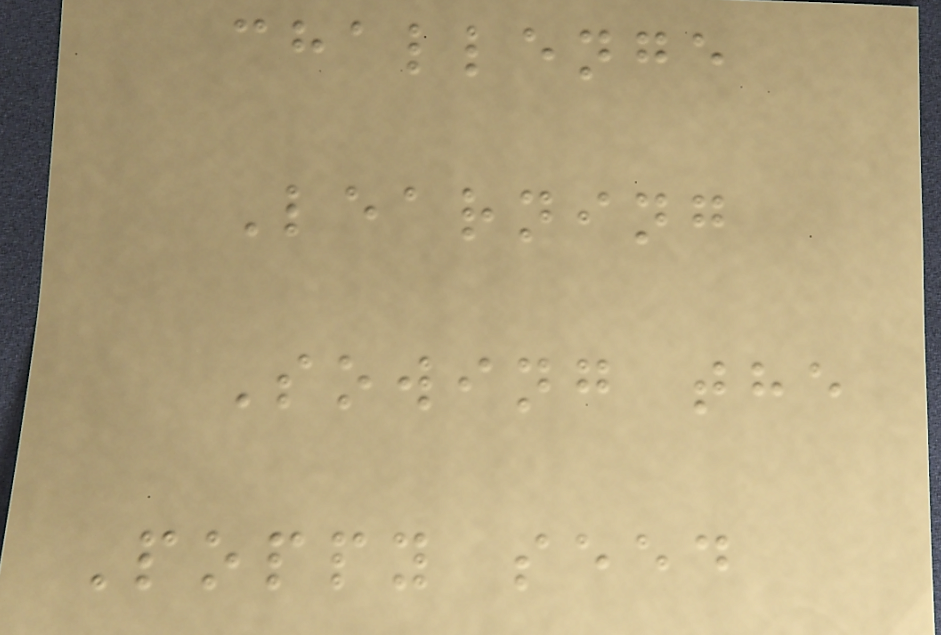challenge
Learning
Sowing the
Poppy seed
